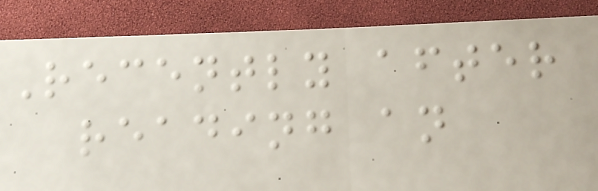Recently after
reading an
